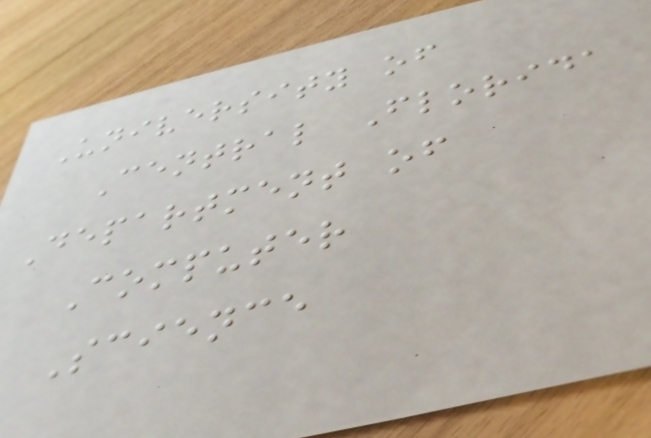University of
Central Florida
Department of
Computer
Science
